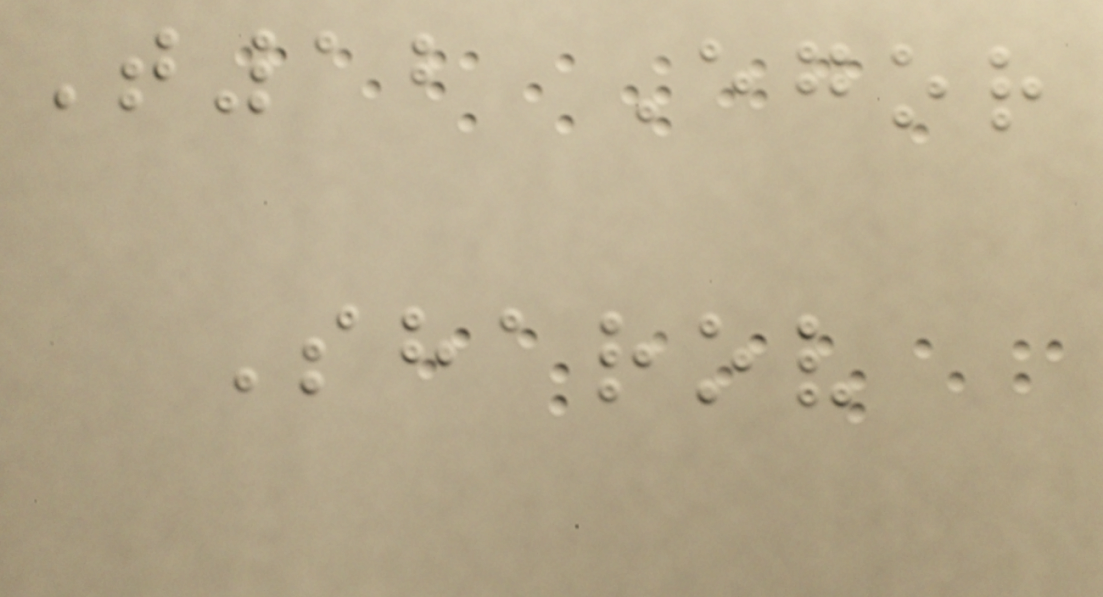T12 Egor
Sharov
